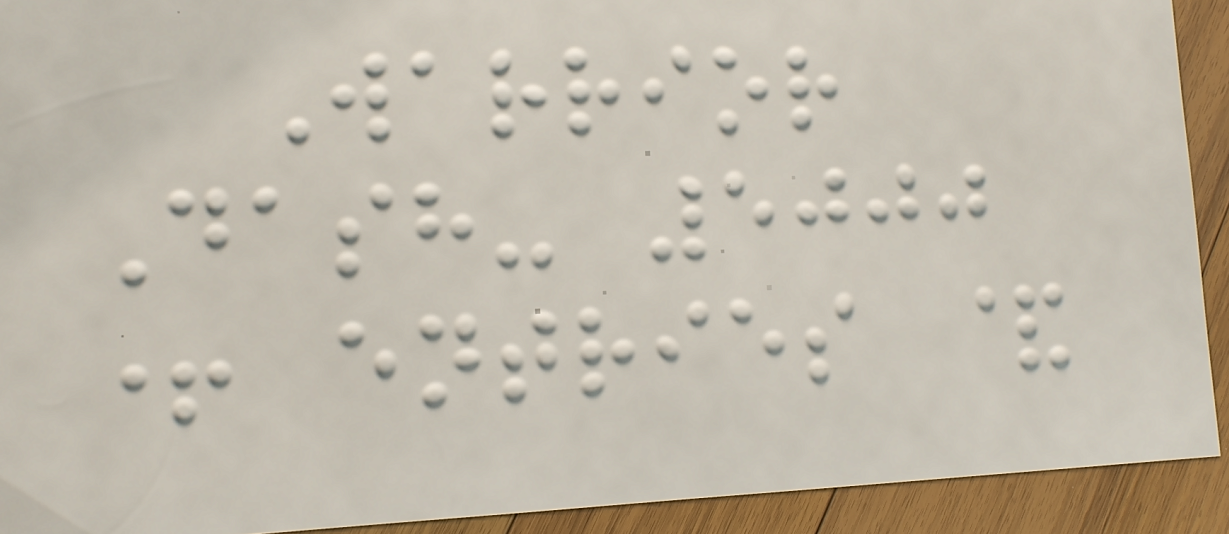Warrior
Dash- 5000
+ entries &
